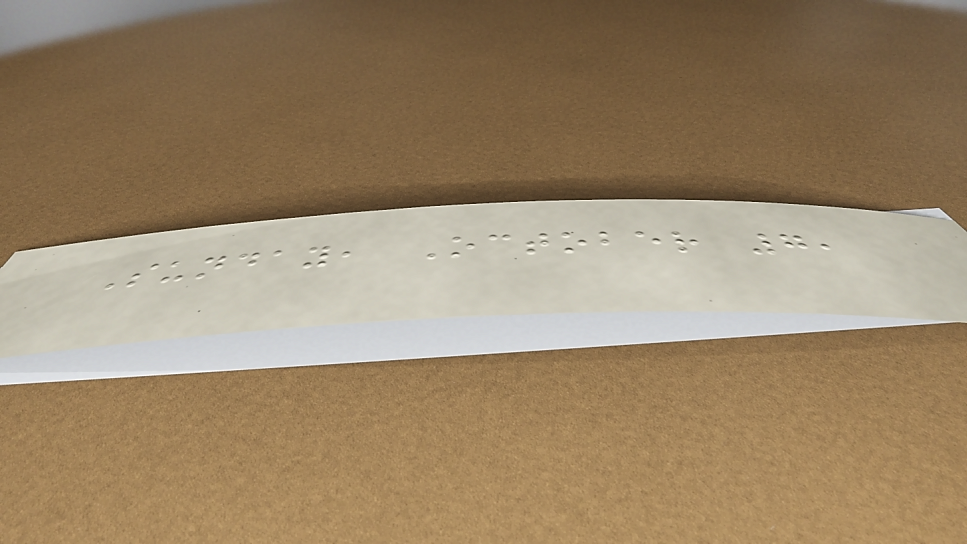Sunday, October 7,
